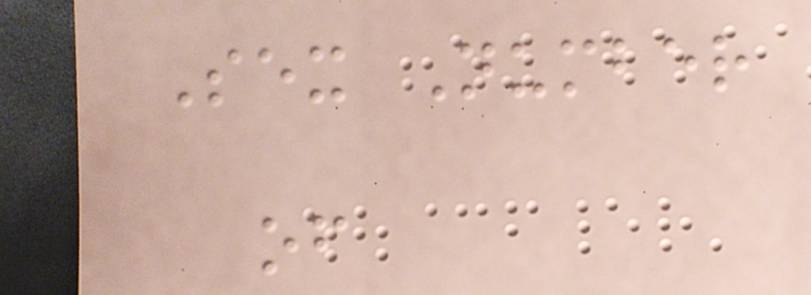Sex Number
of
